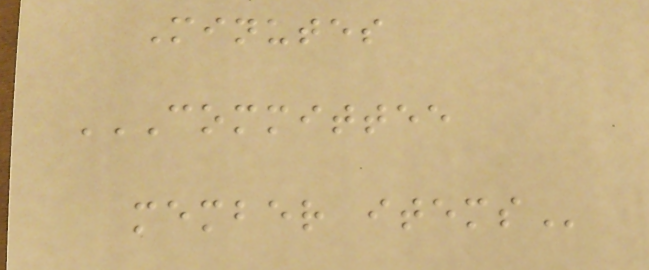Minutes
COMMITTEE
MEMBER ITEMS
